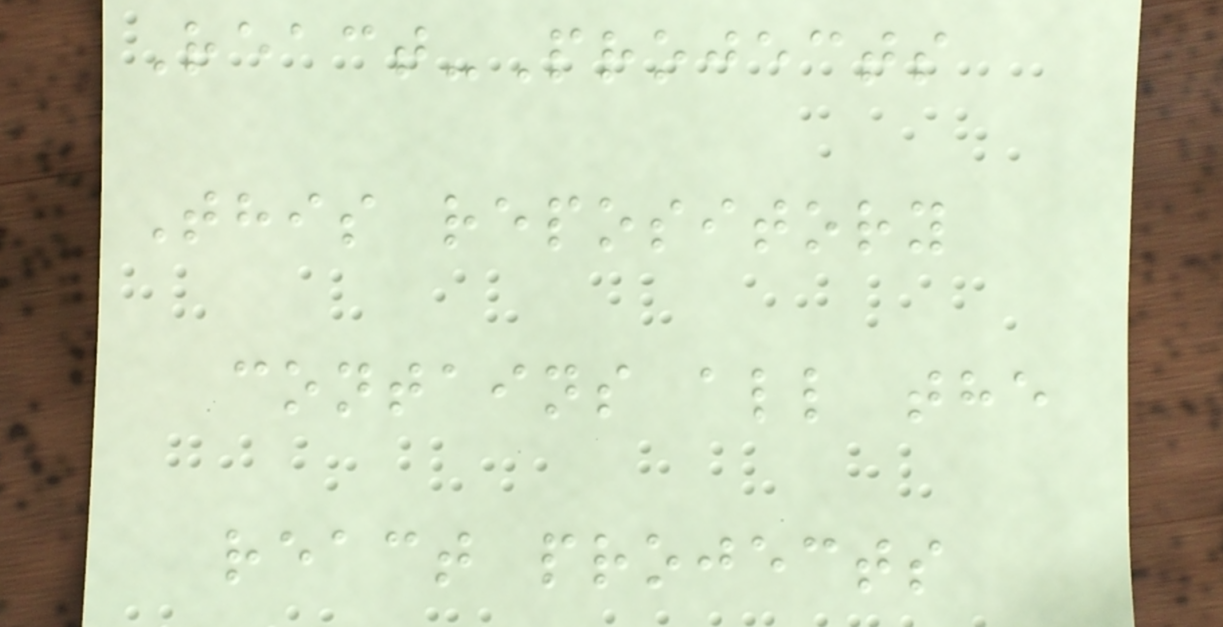React-Projects
This repository
contains all the
react projects
